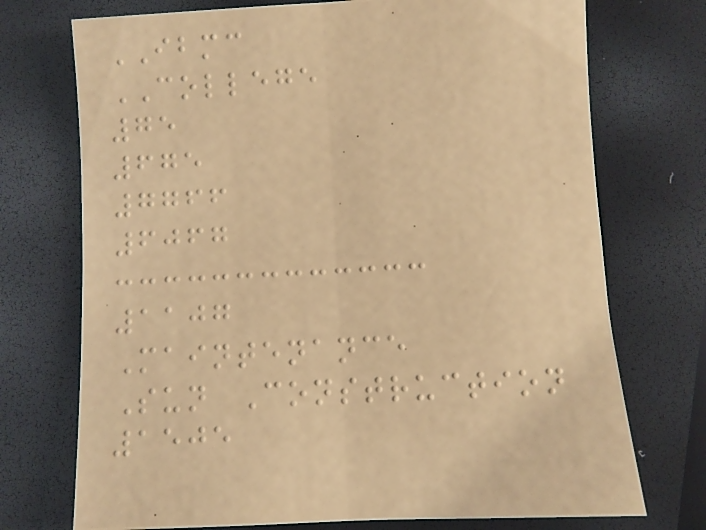IBMC
COLLEGE
75
675
7766
6067
1107
Maintenance
Sun Construction
1505
